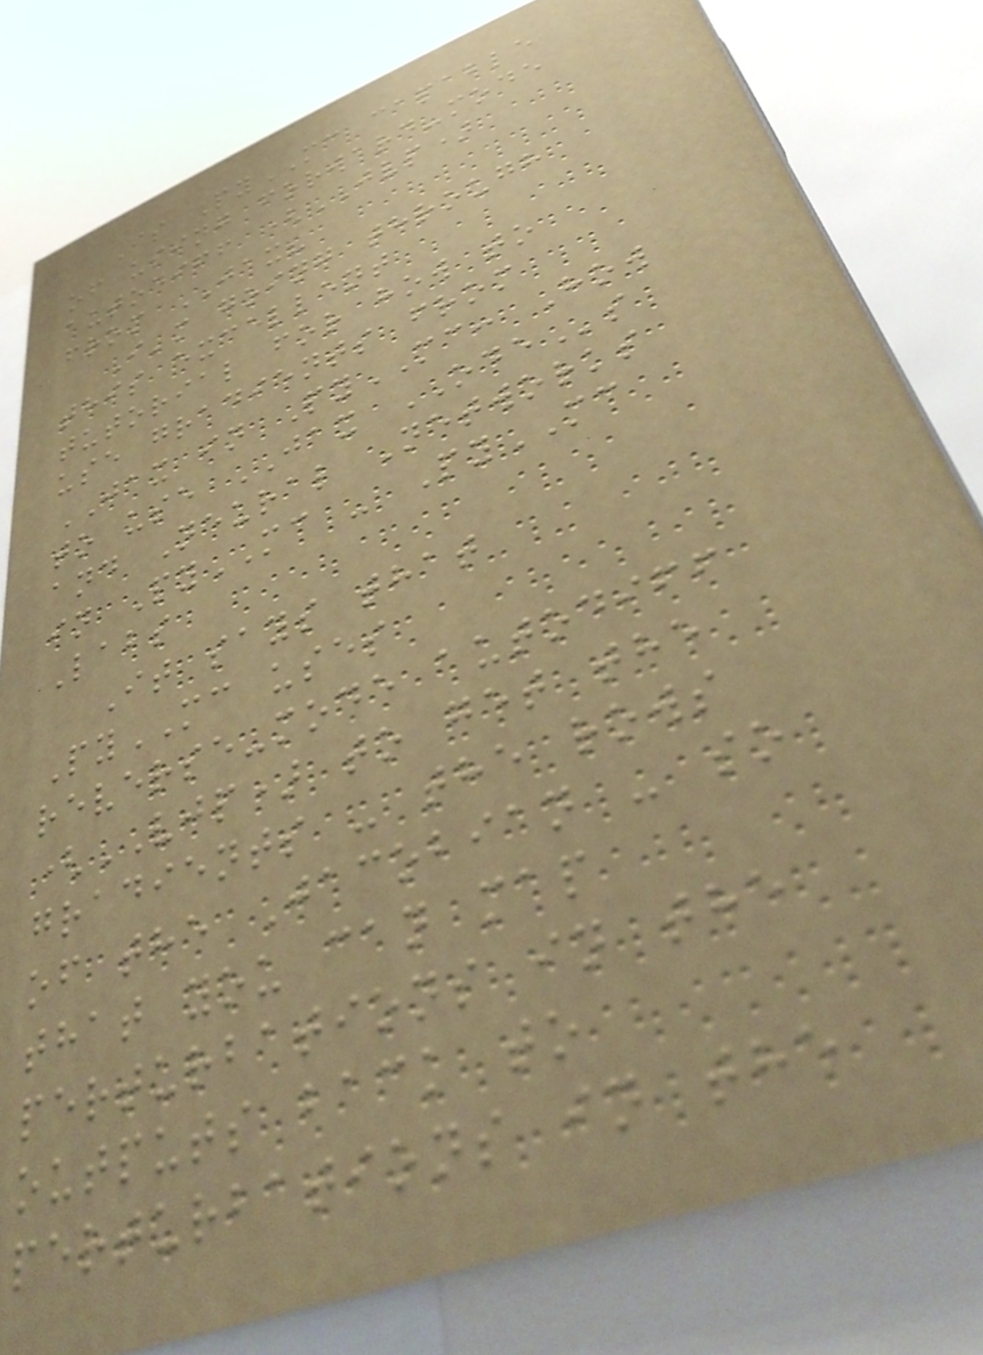Is PyMC capable
of using forward-mode
autodiff (JVP)
from JAX?
I'm going through
this excellent
tutorial for how to
use gradients from
JAX in PyMC: How
to use JAX ODEs
and Neural Networks
in PyMC - PyMC
Labs
It says that
PyMC uses
reverse-mode autodiff
(VJP) to get the
gradients - the rows
of the Jacobian - so
that you can map
perturbations in the
outputs back to
perturbations in the
